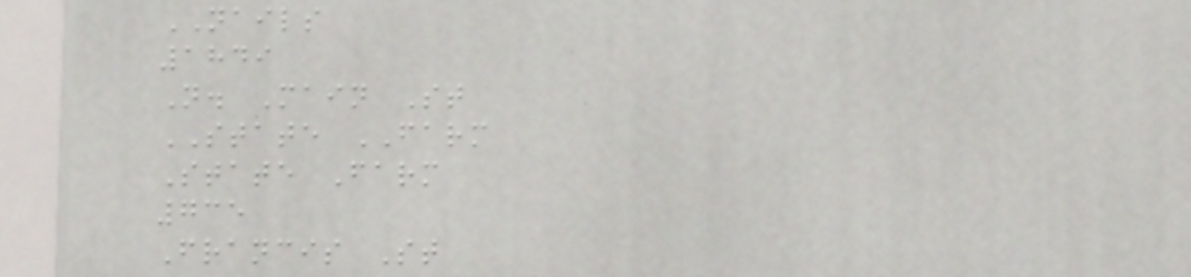NAILS
1849
N. Main St
STATE FARM
State Farm
735
Francis St
